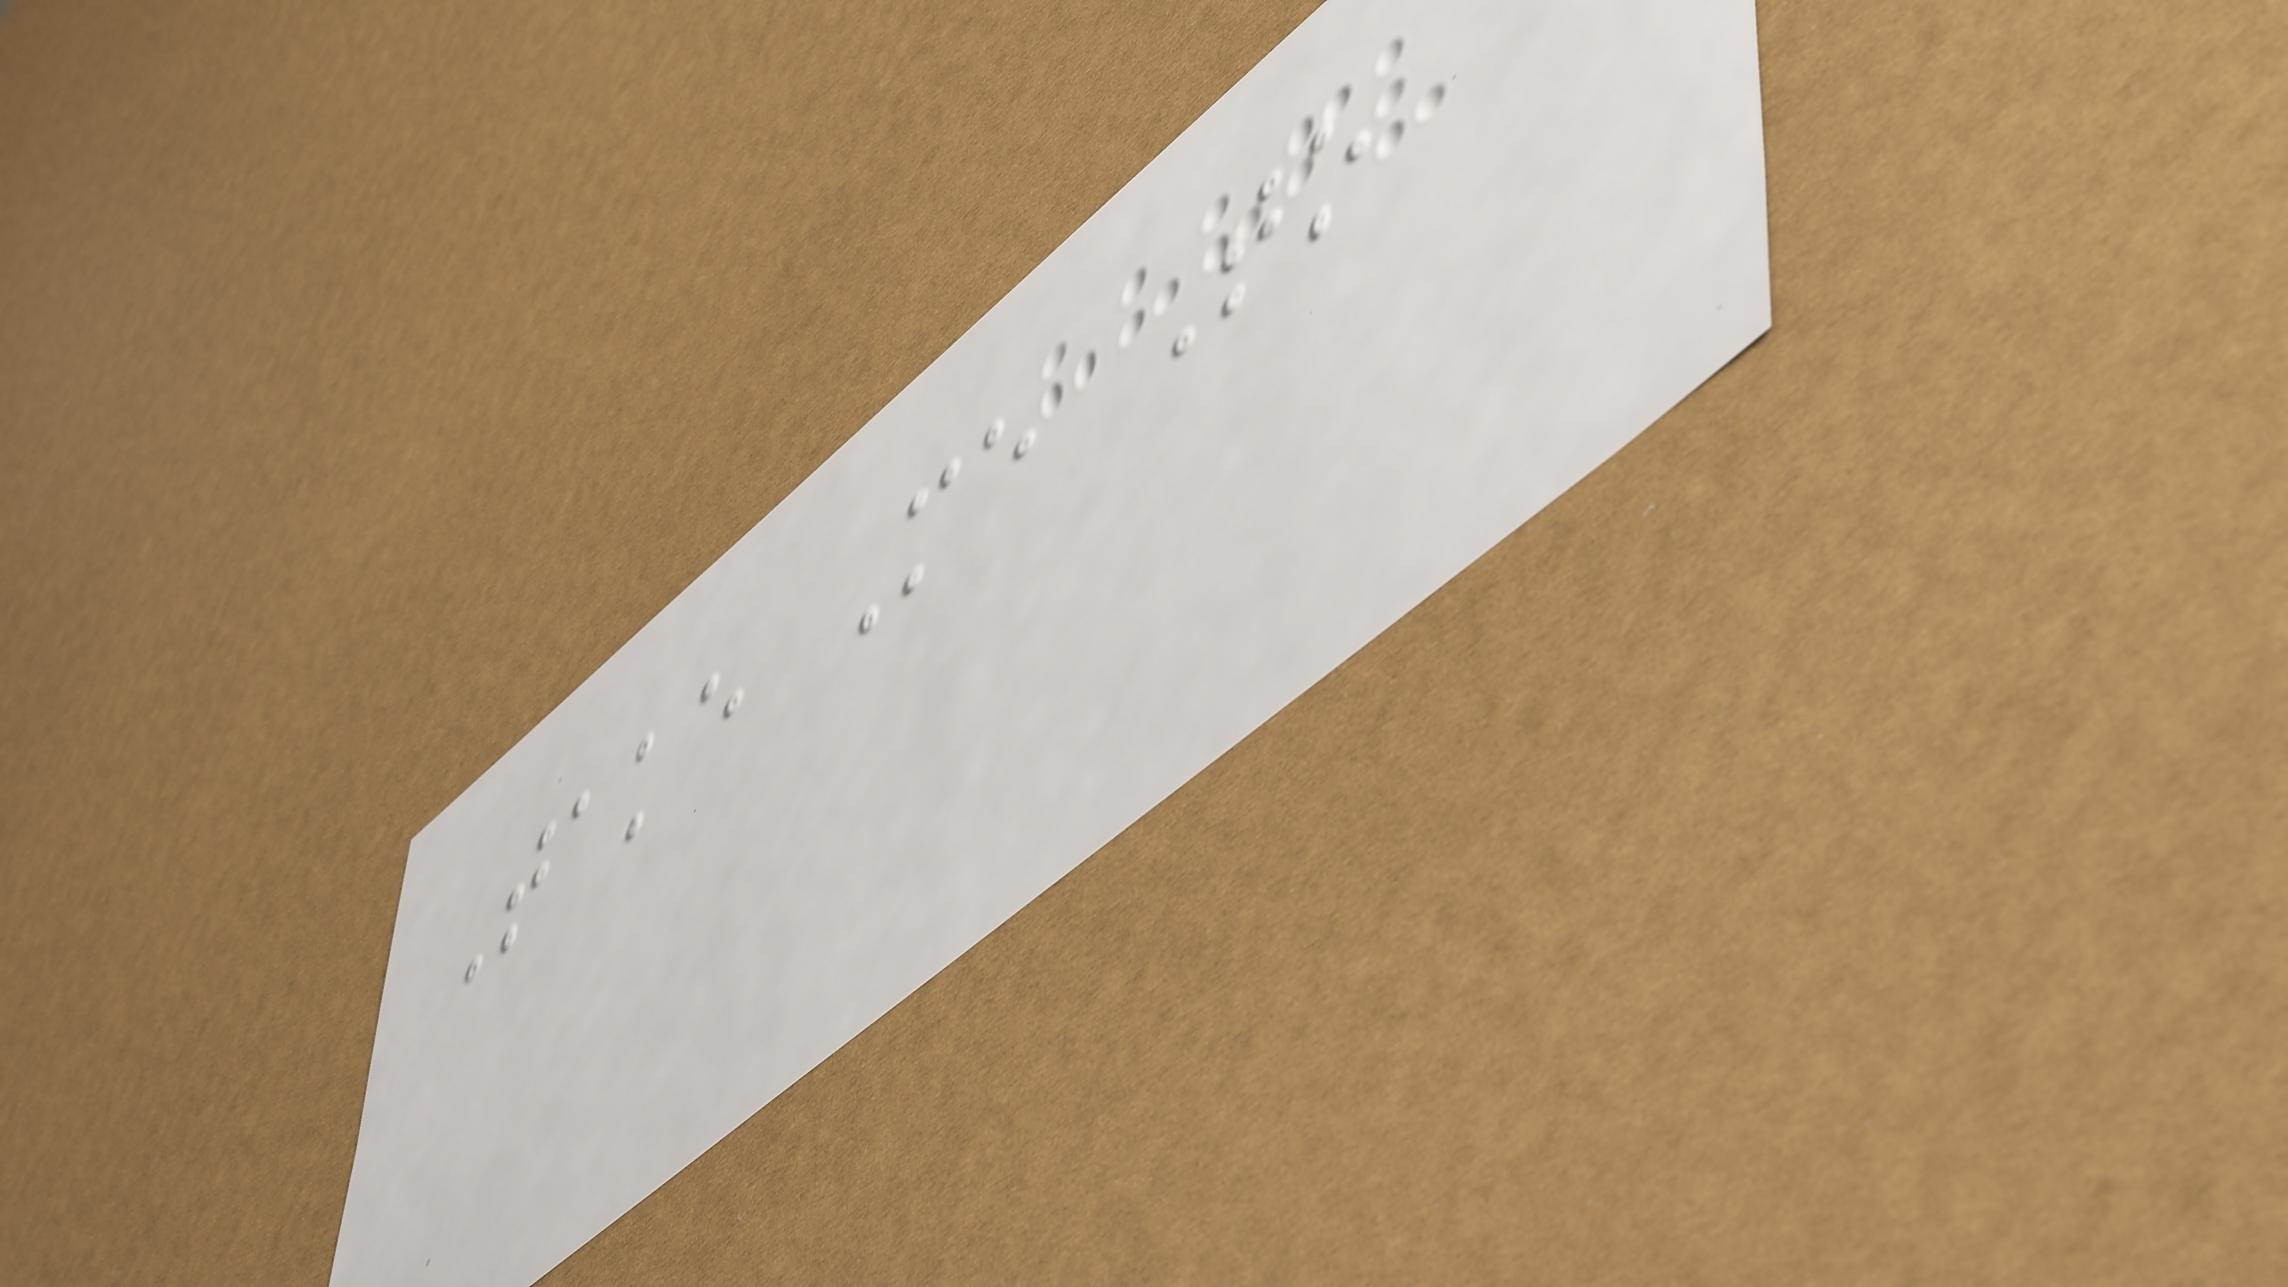Take Me To
